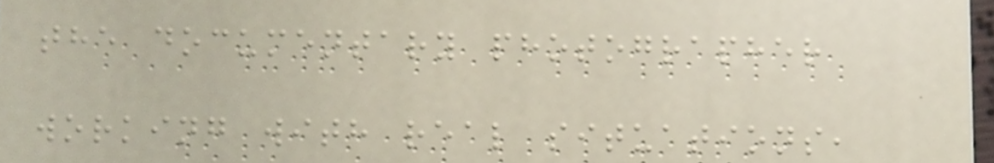the documentary photographer
working with real situations,
